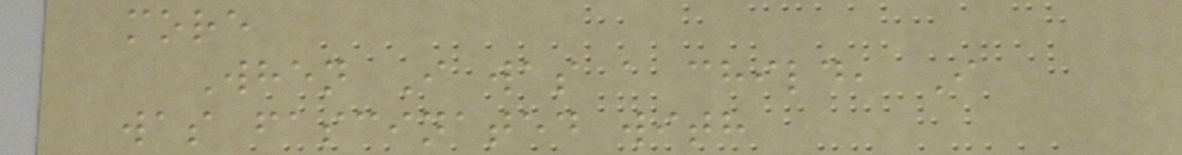more
When I was a child, I
was fascinated with
